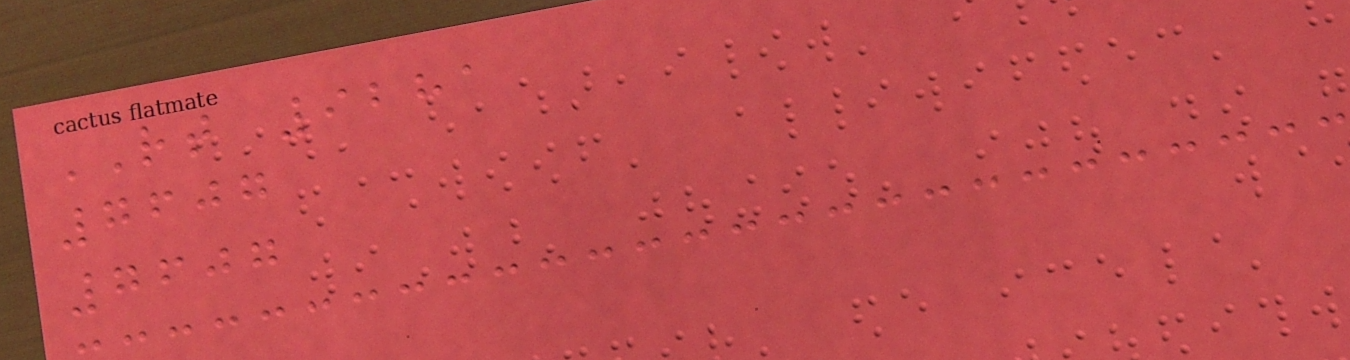RT 9281
7607
7607
